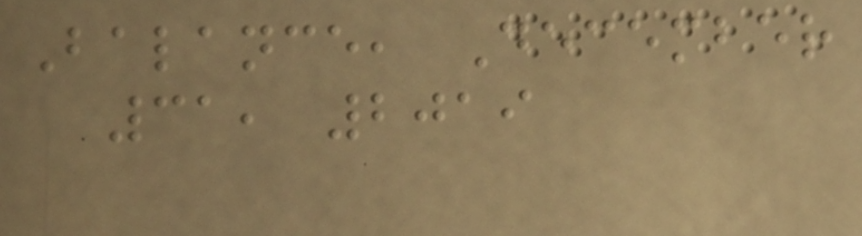Balance, December
31, 2019
